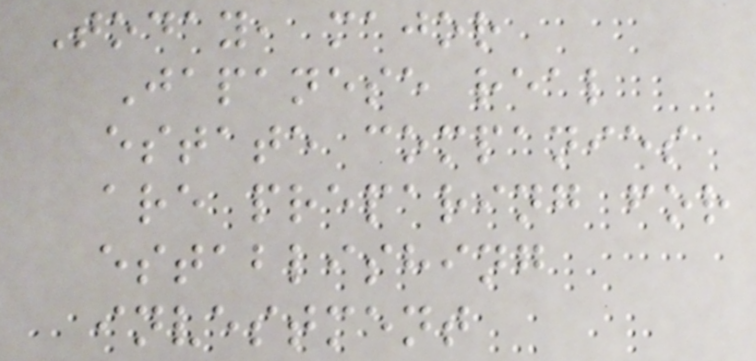Today, major
Japanese real
estate companies
are preparing for
establishing
investment
